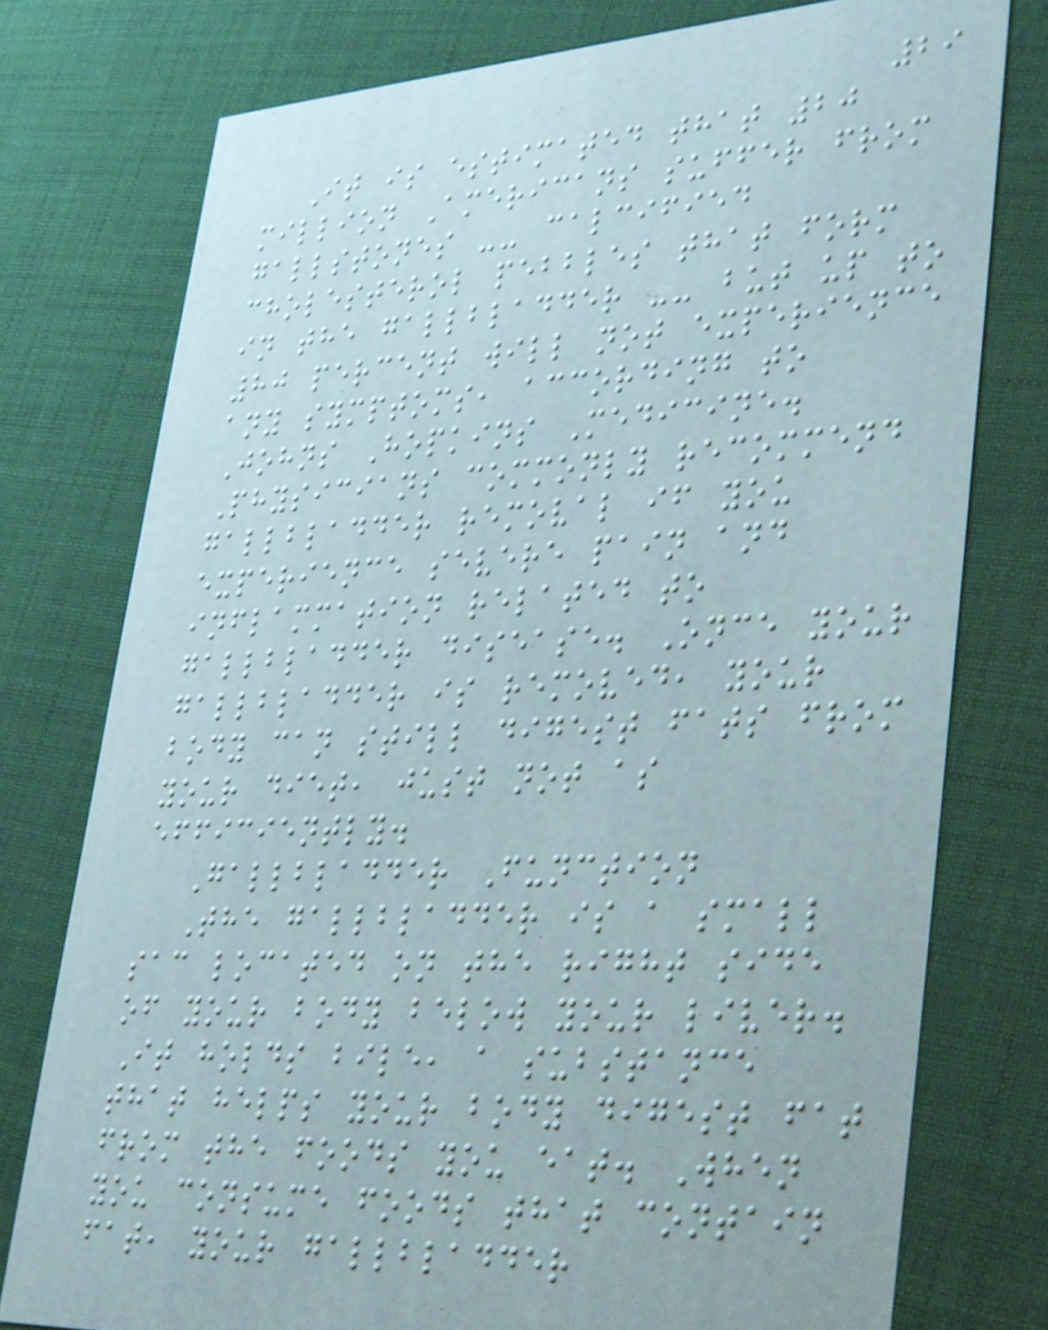29
It is estimated that 20
million Americans suffer from
gallstones -- calcified
cholesterol pebbles that form
in the gallbladder -- but up to
80 percent will not experience
any symptoms, according to
Johns Hopkins Medicine.
Physicians commonly recommend
gallbladder removal if you
experience severe pain and
inflammation related to
gallbladder disease. Once your
gallbladder is removed, your
body can still digest fats from
your diet, just not as
efficiently.
Gallbladder Function
The gallbladder is a small
sac located on the right side
of your body below your liver.
It holds bile, a substance
that helps your body digest fat
from the foods you eat. When
you consume foods that contain
fat, your gallbladder
